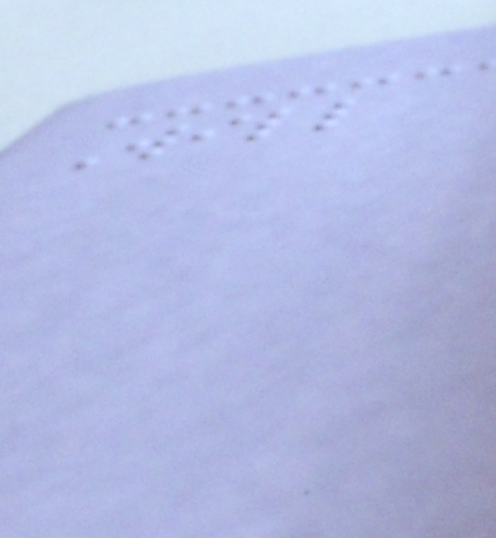Will
